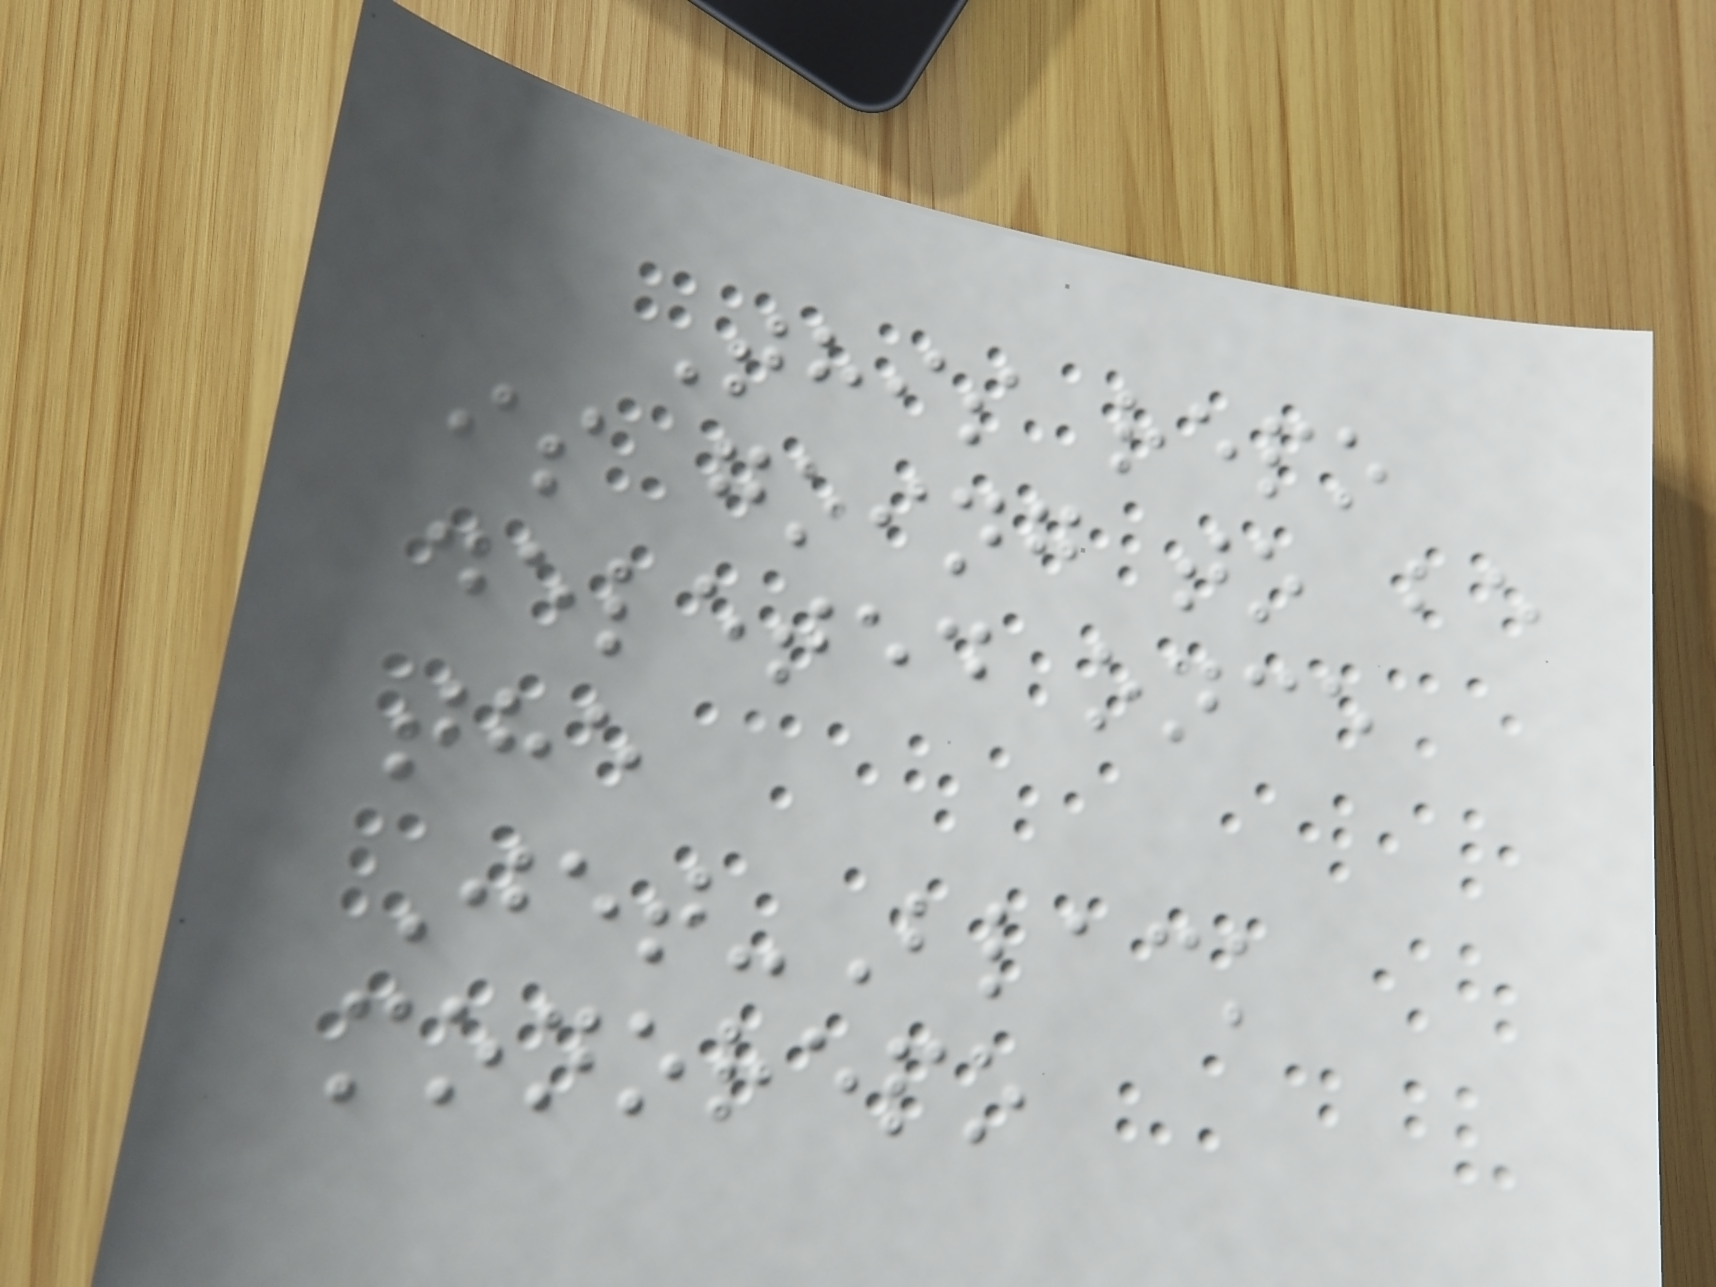This repo
is going to be
deleted once
the
Jet-Black
monorepo
